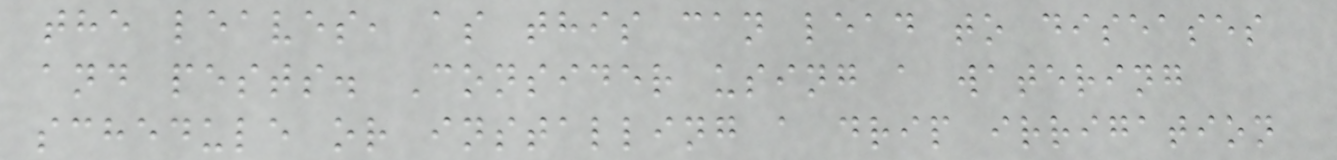the leaves, as this can lead to diseases
and pests. Consider using a watering
schedule or installing a drip irrigation
